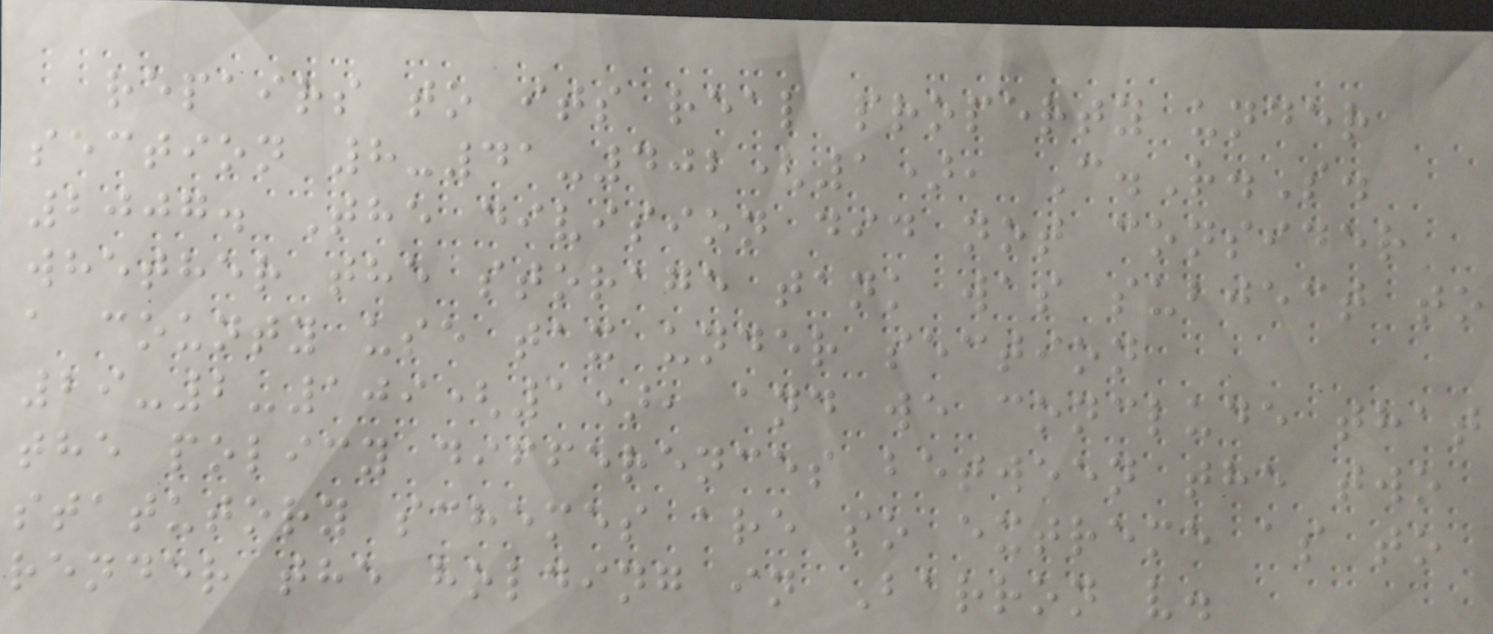repairs to its real property under
section 8-41-402(1), C.R.S.
2007. The division did not consider
whether the storage tank was subject to
a county use tax under section
29-2-109(1), and we conclude that
the policy differences between the two
statutory schemes are so extreme as to
render the holding in Barron v.
